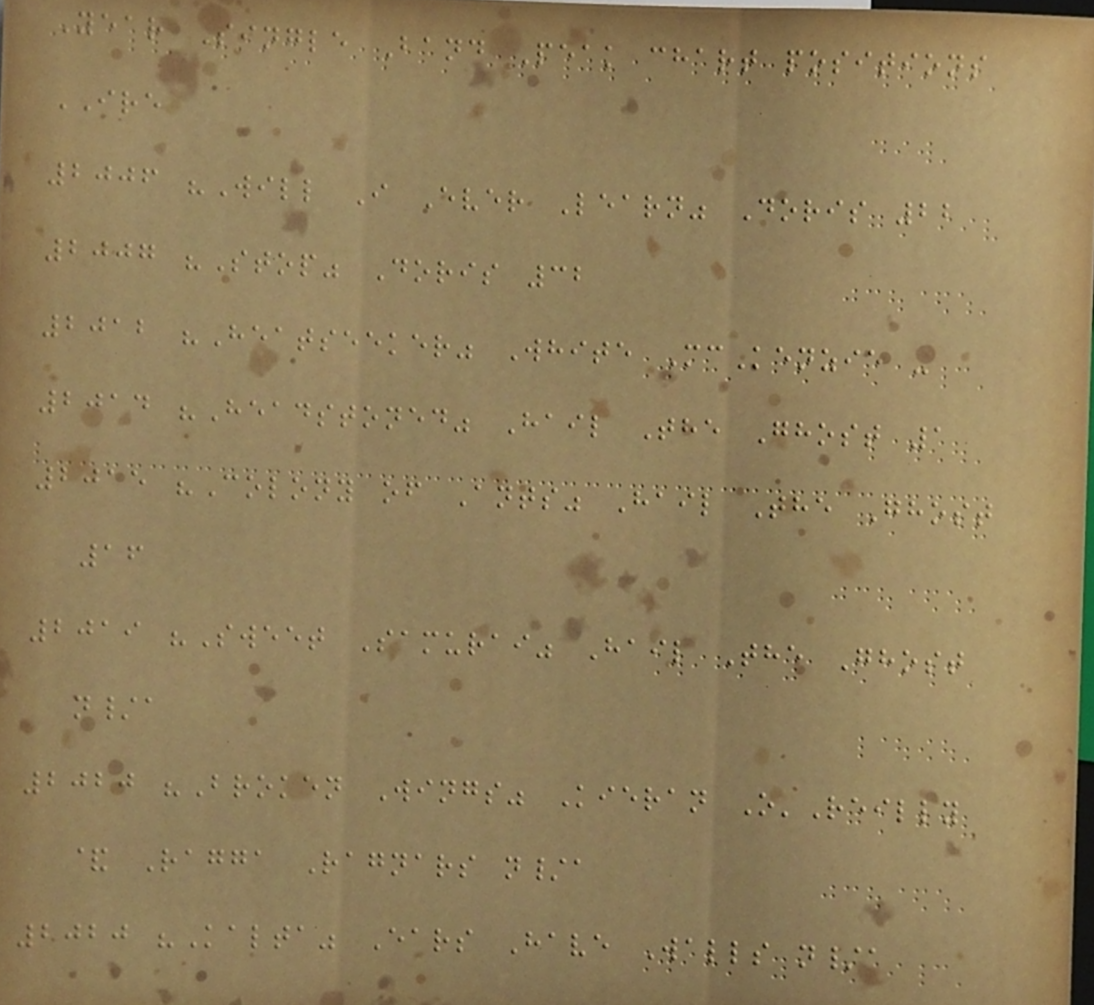Year Single Band Peak chart positions
IRE
2006 "Will I Ever Learn" Doris 22
2007 "Stop" Doris 32
2012 "Heatseeker" White McKenzie -
2014 "Headstoned" Hail The Ghost 1
2015 "Colony of Ants" Hail The Ghost
16
2019 "Sweet Samurai" Hail The Ghost
n/a
2020 "Broken Wings" Kieran O'Reilly
& Ragga Ragnars n/a
2020 "Kalta" Ears Have Walls n/a
